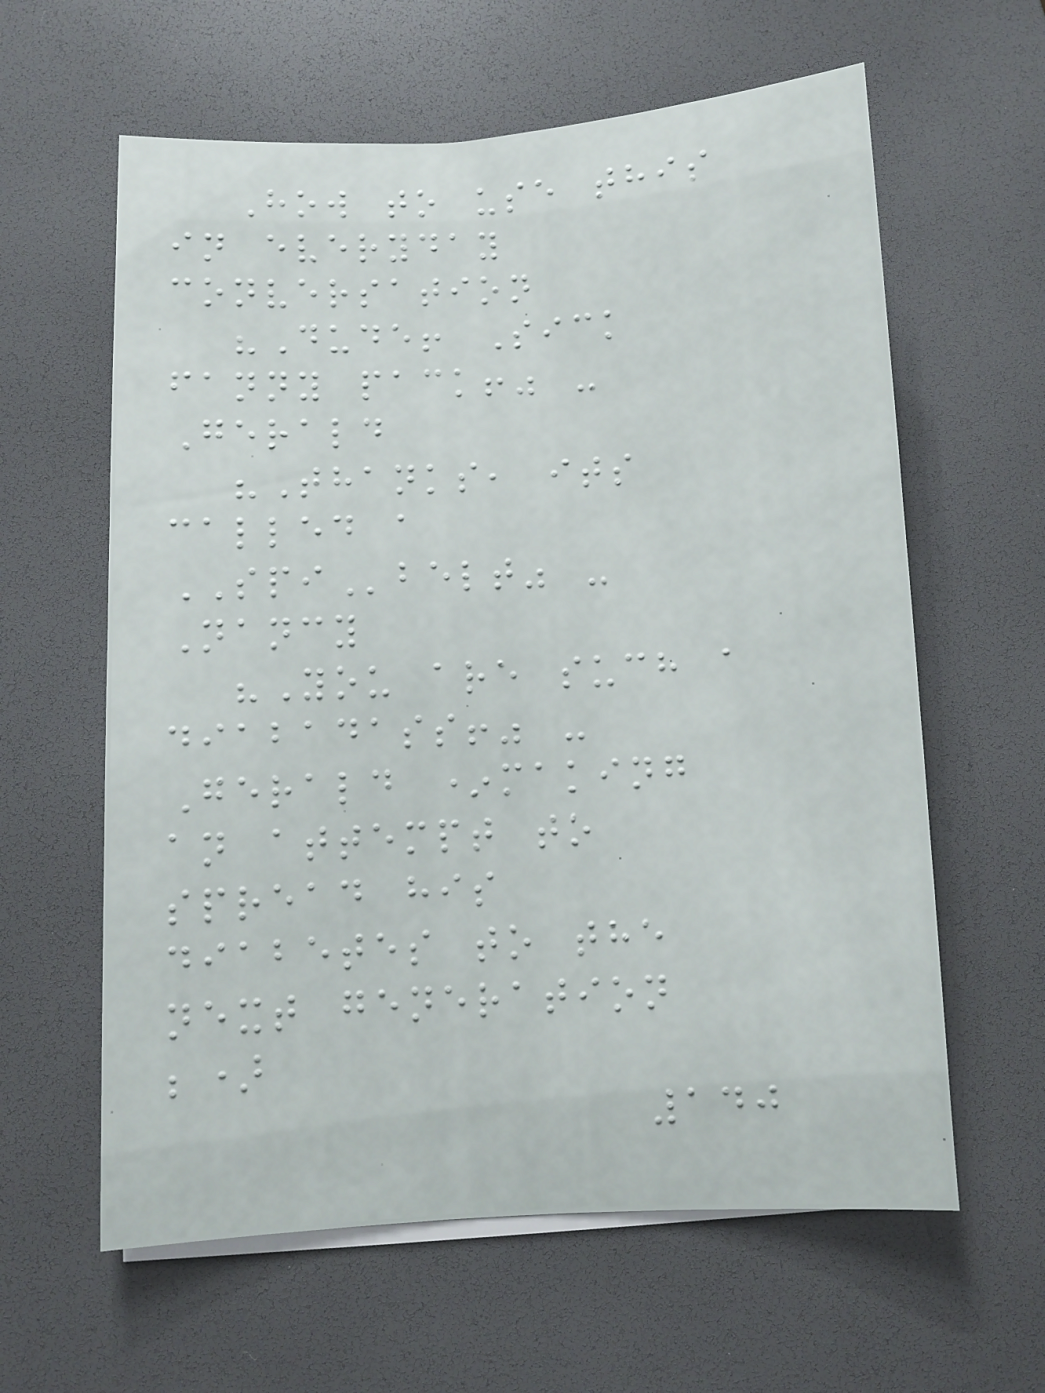How to use this
in everyday
conversation
"Dude! Sick
fanny pack!" -
Gerald
"Thanks, its
called a
SPIbelt" -
Nancy
"You are such a
diabadass!" -
Gerald *making
an attempt to
spread his
diabetes to the
next generation
;)
140
